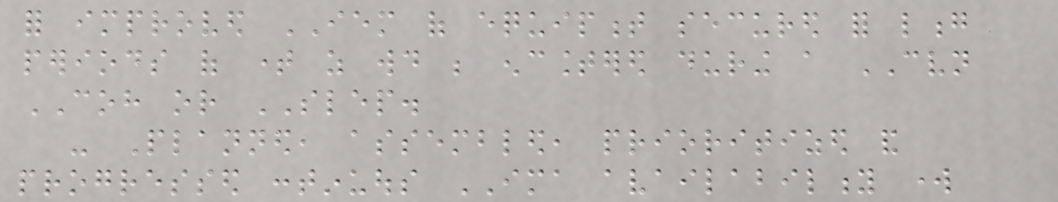for improved IEM of equipment secured for long
periods of time as would be encountered during a CVN
COH or SLEP.
- Planned, assembled, prioritized and
progressed continuous IMA availability work
